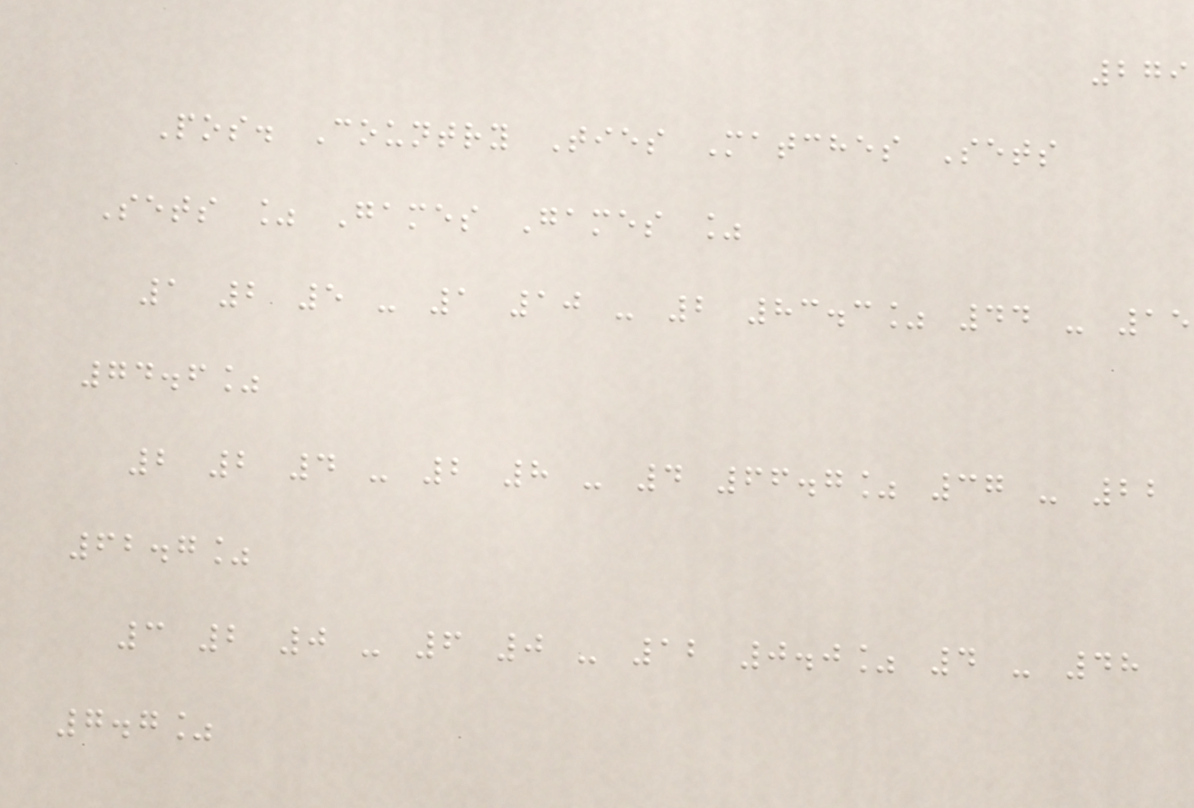279
Pos. Country Ties Matches Sets
Sets % Games Games %
1 2 5 - 1 10 - 2 83.3% 44 - 15
74.6%
2 2 4 - 2 8 - 4 66.7% 37 - 22
62.7%
3 2 0 - 6 0 - 12 0.0% 4 - 48
7.7%
